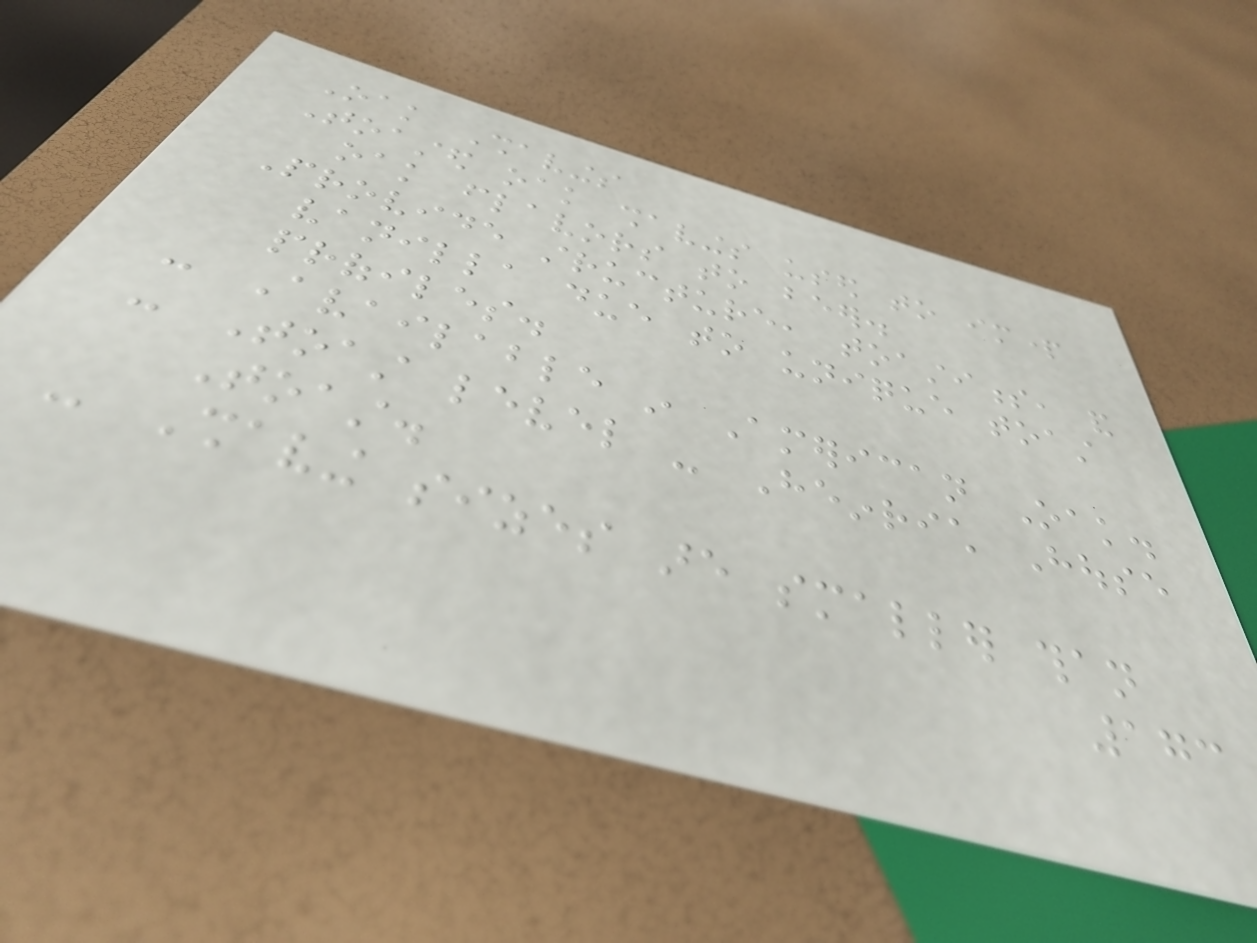Oak Shavings
Toasted oak shavings used to impart
oak flavors to beer.
Provide structure, toastiness, and
vanilla due to unique toast
profiles.
- Available in American Oak.
- Toast level - Heinrich House
Toast.
- Shaving sizes are smaller than
173
